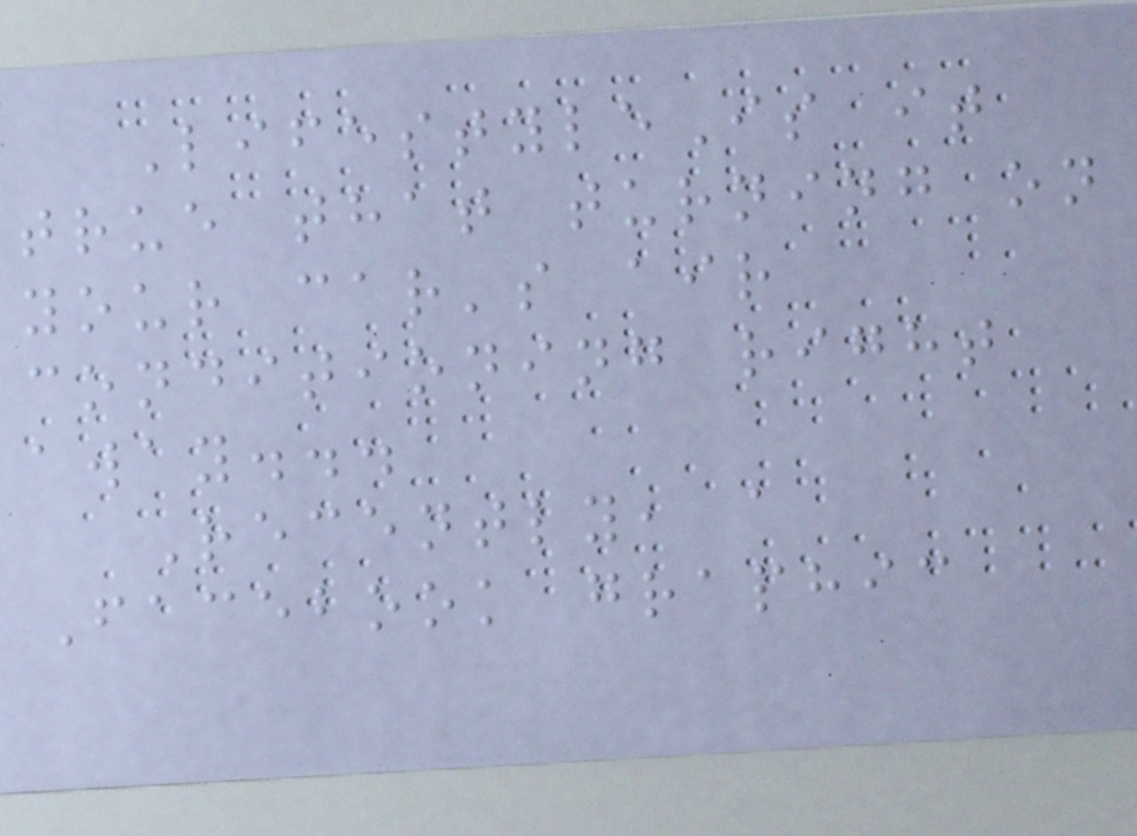LifestyleIs it
true that turning on
your car's air
conditioning right
away...
Recently, a
Facebook graphic
